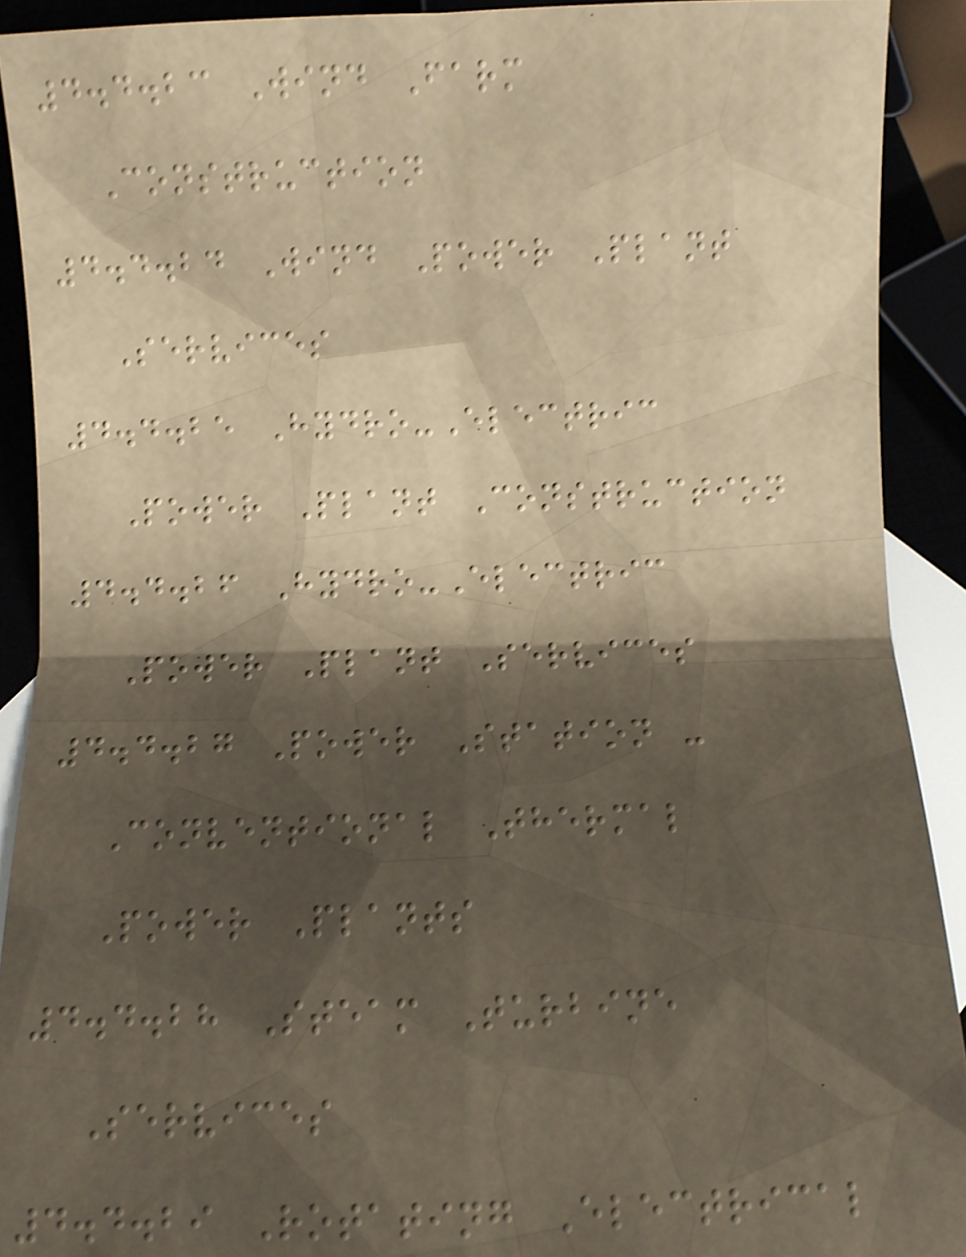4.4.23 Wind Farm
Construction
4.4.24 Wind Power Plant
Services
4.4.25 Hydro-Electric
Power Plant Construction
4.4.26 Hydro-Electric
Power Plant Services
4.4.27 Power Station -
Conventional Thermal
Power Plants
4.4.28 Steam Turbine
Services
4.4.29 Rotating Electrical
